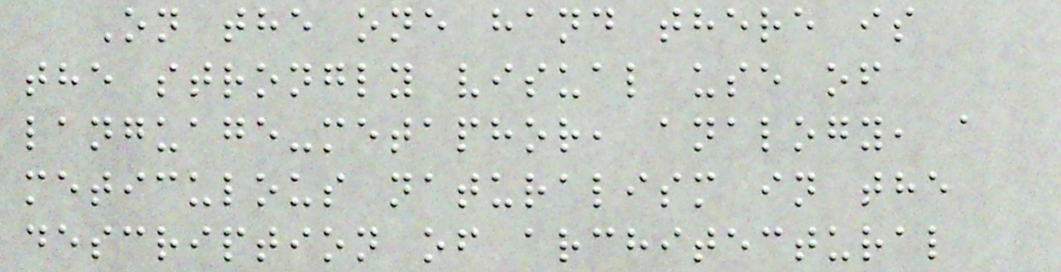On the one hand there is
the strongly visual use of
language-metaphor, analogy, a
meticulous naturalism in the
description of architectural
